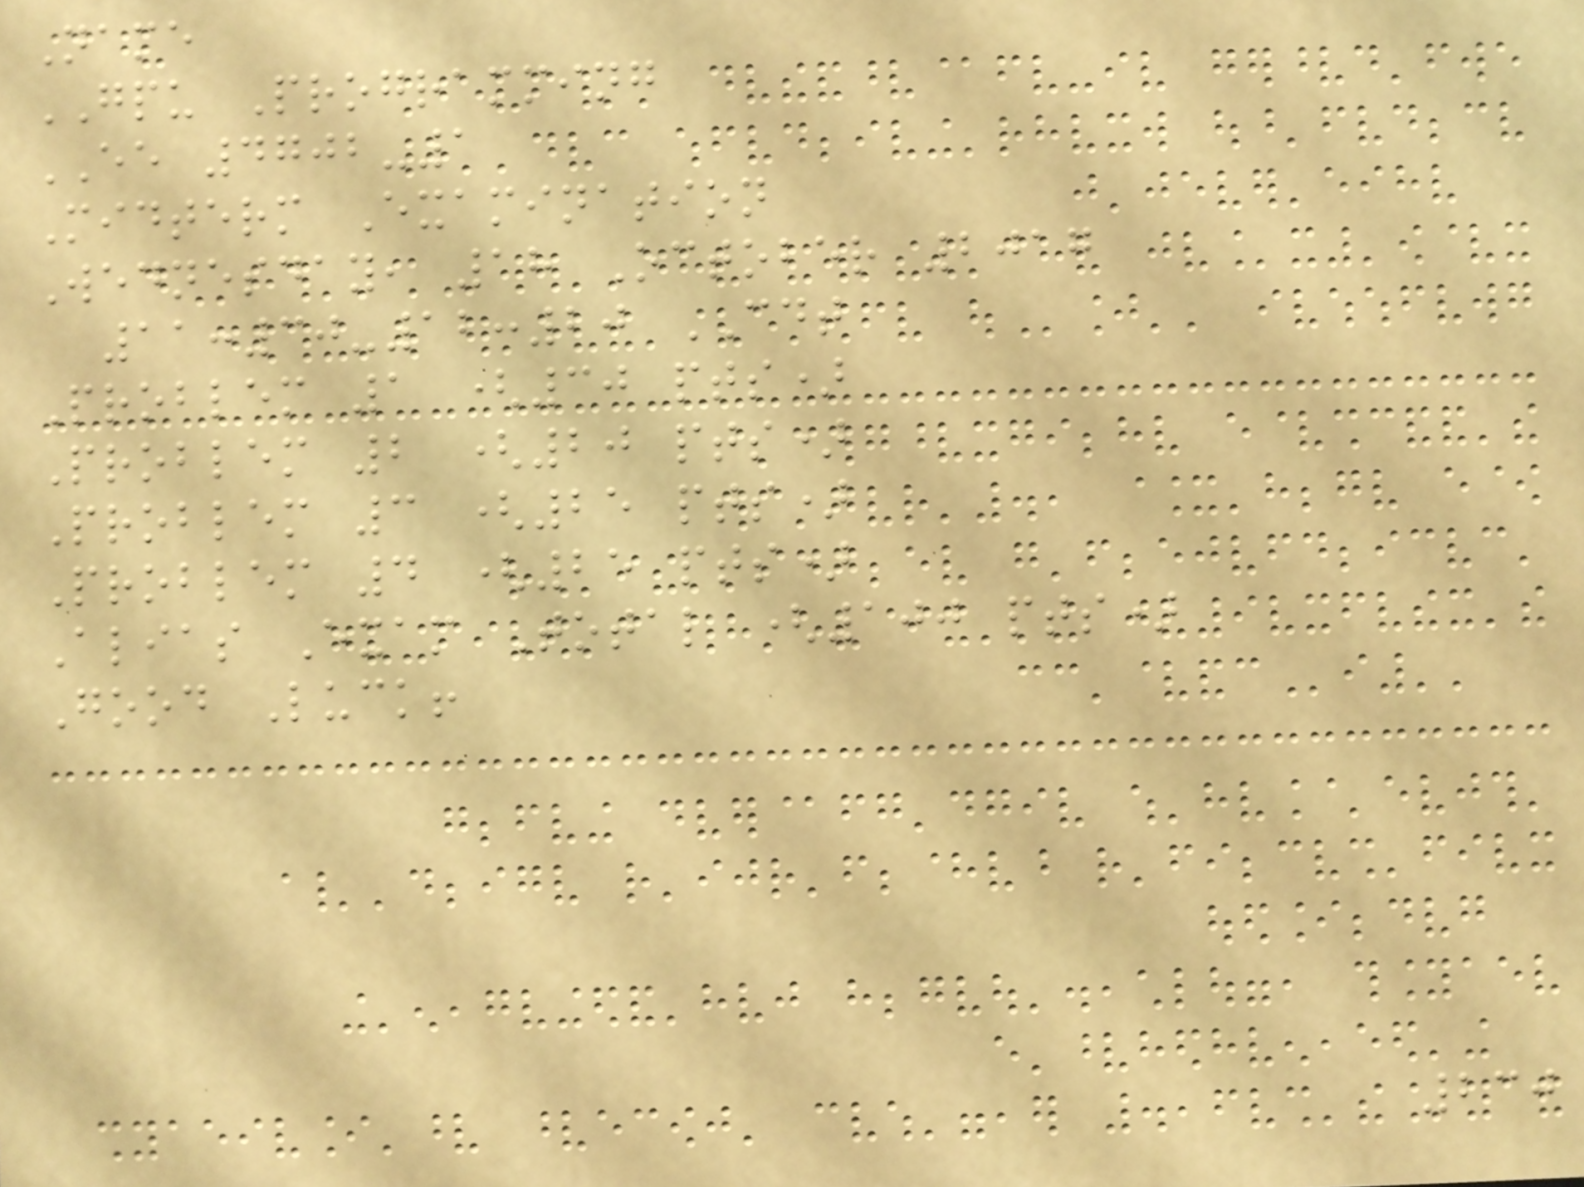Name
GPU Programming
EE 4702-1
Midterm Examination
Wednesday, 18 October 2017
11:30-12:20 CDT
Problem 1 (30 pts)
Problem 2 (20 pts)
Problem 3 (25 pts)
Problem 4 (25 pts)
Alias Exam Total (100 pts)
Good Luck!
230
